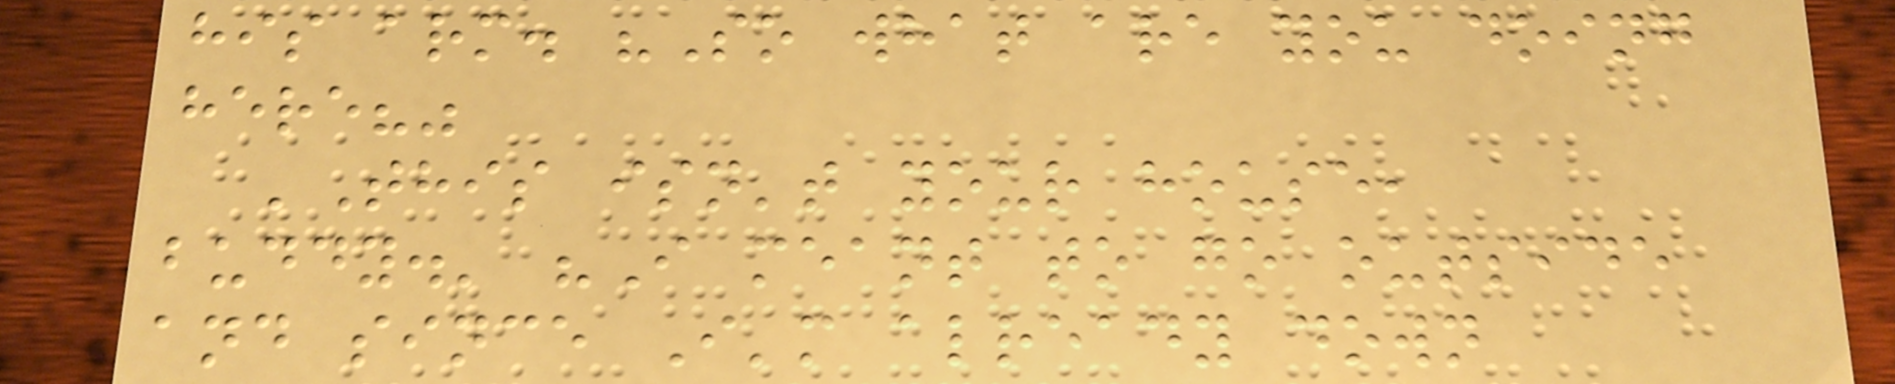his arm. "So what are you doing
here?"
'This isn't your house,
buddy.' "I meant to go outside
and since I'm already down
